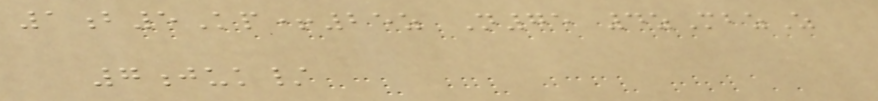1b5Kp+25z N75 4zMbzZ
7juk/
